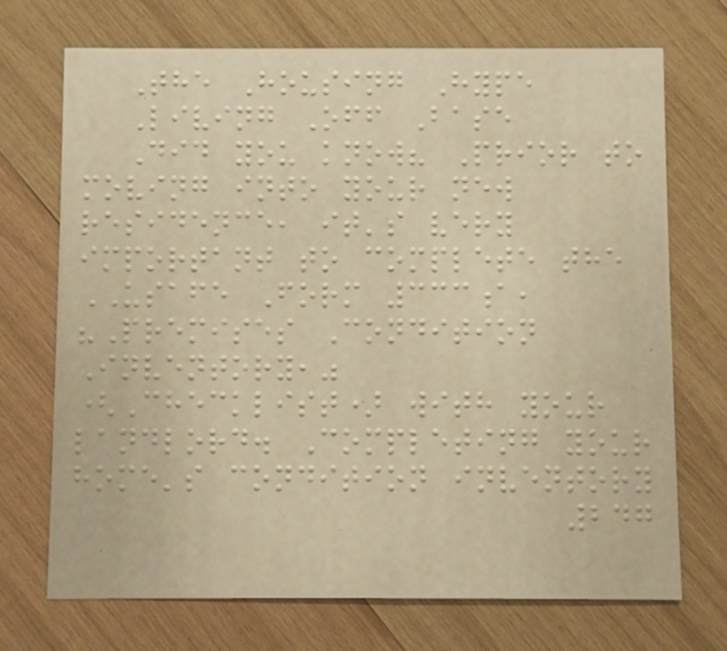The Housing Hype
Living Off Base
Did you know? Prior to
moving into your new
residence, it's very
important to complete the
USAFE Form 333a,
"Premises Condition
Inventory,"
(Checklist) with your
landlord. Completing your
home's condition inventory
247
